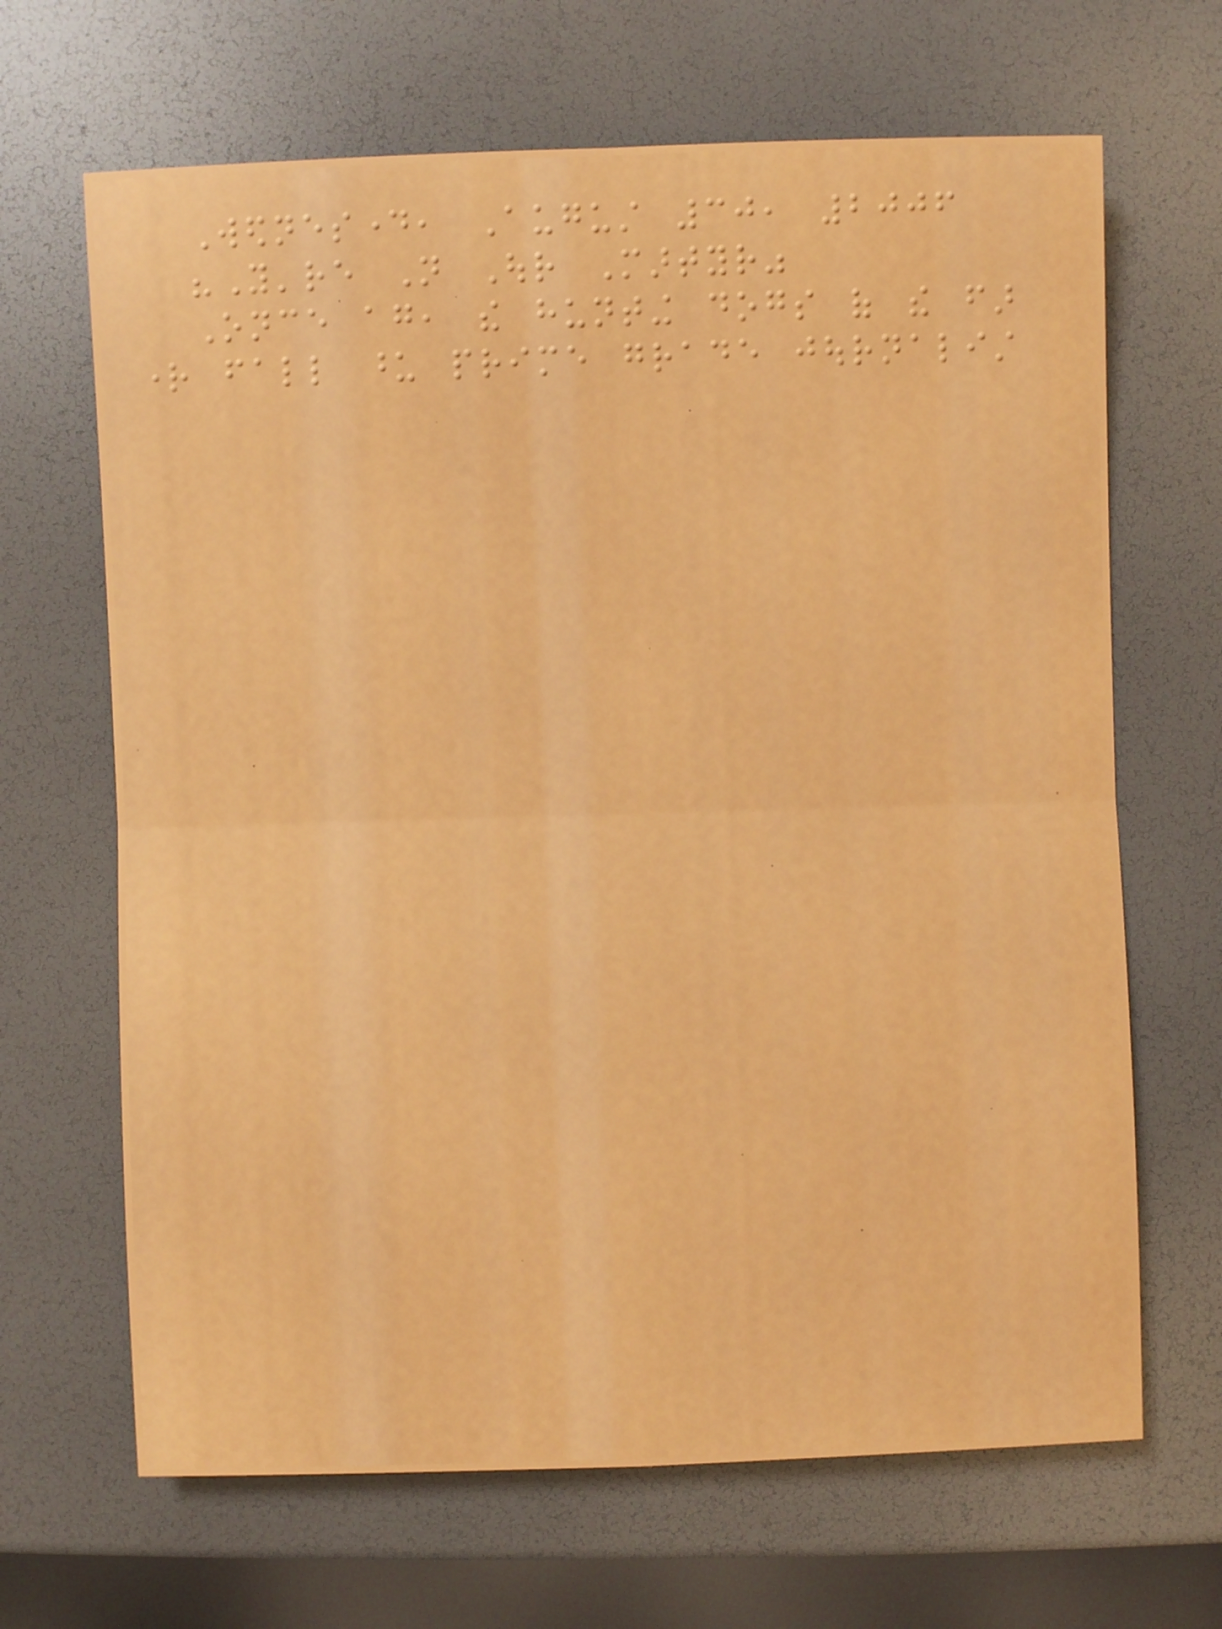Wednesday, August 30, 2006
"You're Not Our Martyr"
Once again, the hunting dogs of the far
right fall upon prime grade journalist
